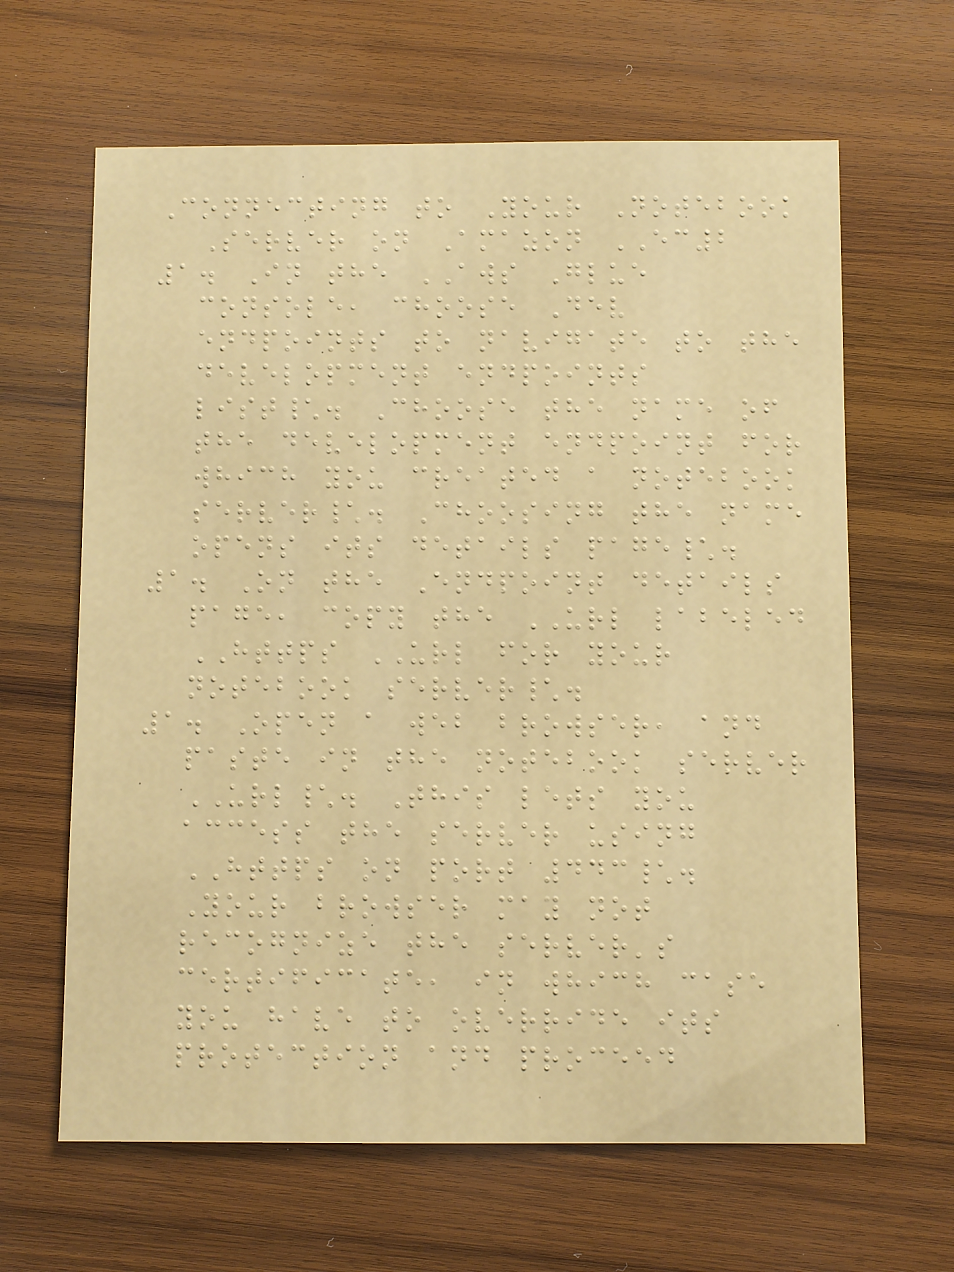Connecting to Your Notebook
Server on Amazon EC2
1. In the AWS Glue
console, choose Dev
endpoints to navigate to the
development endpoints
list\. Choose the name of
the development endpoint for
which you created a notebook
server\. Choosing the name
opens its details page\.
1. On the Endpoint details
page, copy the URL labeled
HTTPS URL for your
notebook server\.
1. Open a web browser, and
paste in the notebook server
URL\. This lets you
access the server using
HTTPS on port 443\.
Your browser may not
recognize the server's
certificate, in which case
you have to override its
protection and proceed
